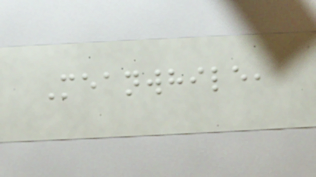Meanwhile,
